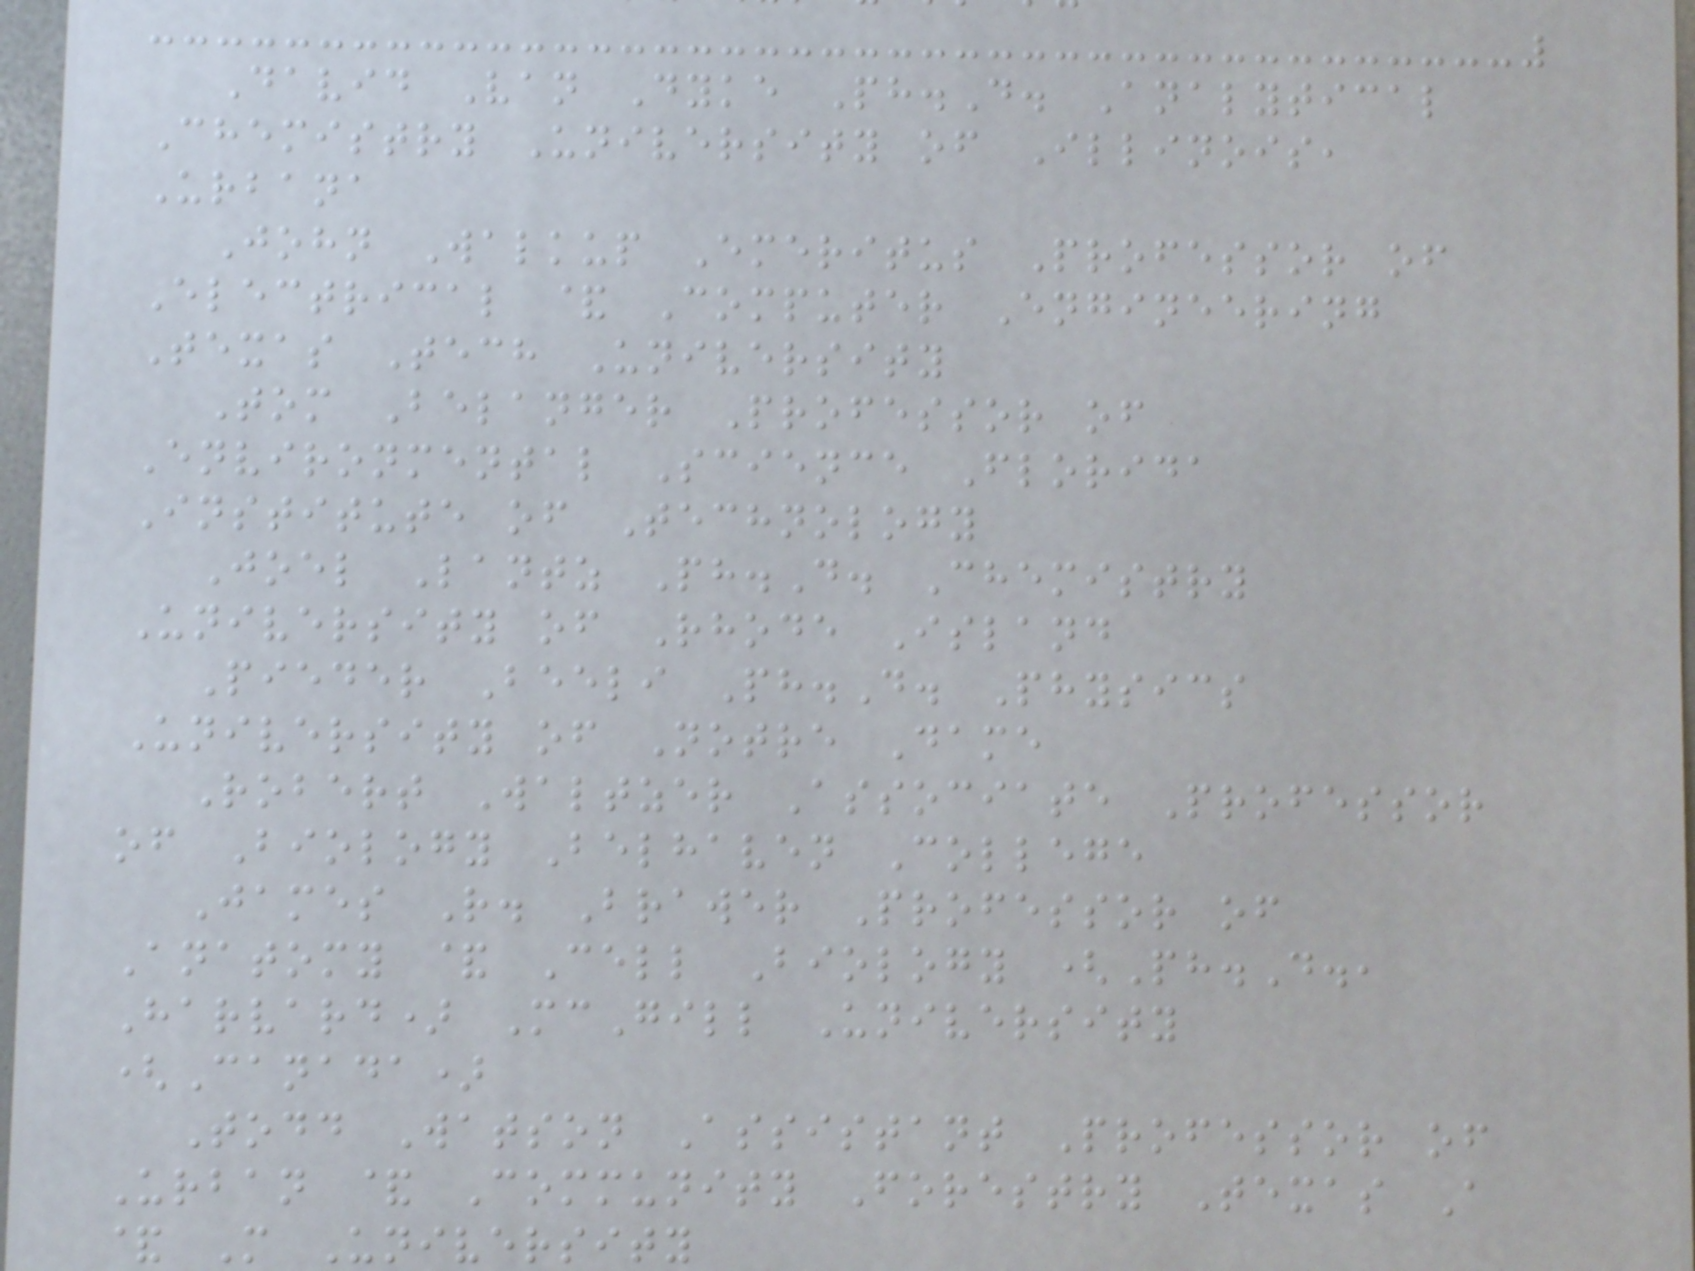David Van Dyke Ph.D. Analytical
Chemistry University of Illinois,
Urbana
John Walkup Emeritus Professor of
Electrical & Computer Engineering
Texas Tech University
Tom Belanger Professor of
Environmental Science Florida
Institute of Technology
Joel Lantz Ph.D. Chemistry
University of Rhode Island
Pieder Beeli Ph.D. Physics
University of Notre Dame
Robert Waltzer Associate Professor
of Biology Belhaven College
James R. Brawer Professor of
Anatomy & Cell Biology (Ph.D.,
Harvard) McGill University
(Canada)
Todd Watson Assistant Professor of
Urban & Community Forestry Texas A
& M University
